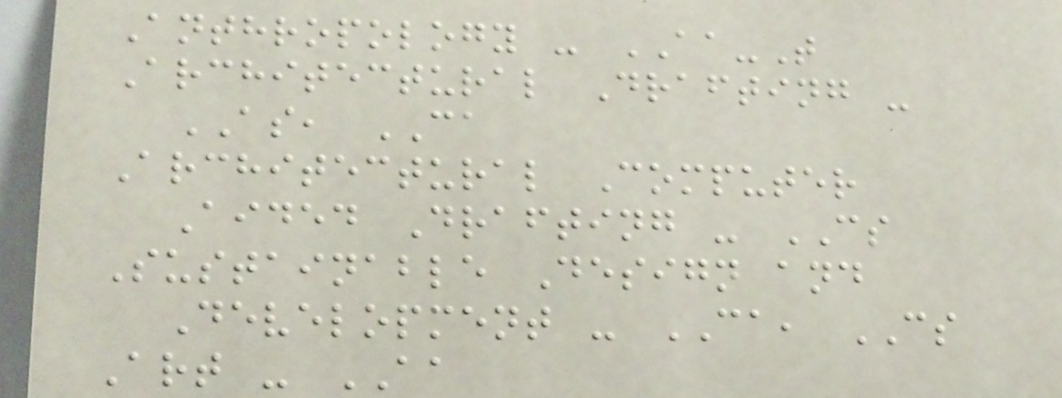Anthropology - AA-T
Architectural Drafting -
AS, CA
Architectural Computer
Aided Drafting - CS
Sustainable Design and
Development - CA, CS
Art - AA
